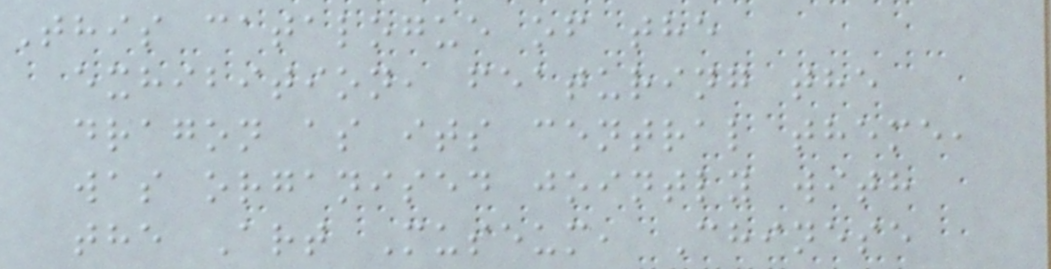This catalogue of the
exhibition, featuring the
dragon as its central theme,
was organised jointly with
the Art Museum, Chinese
